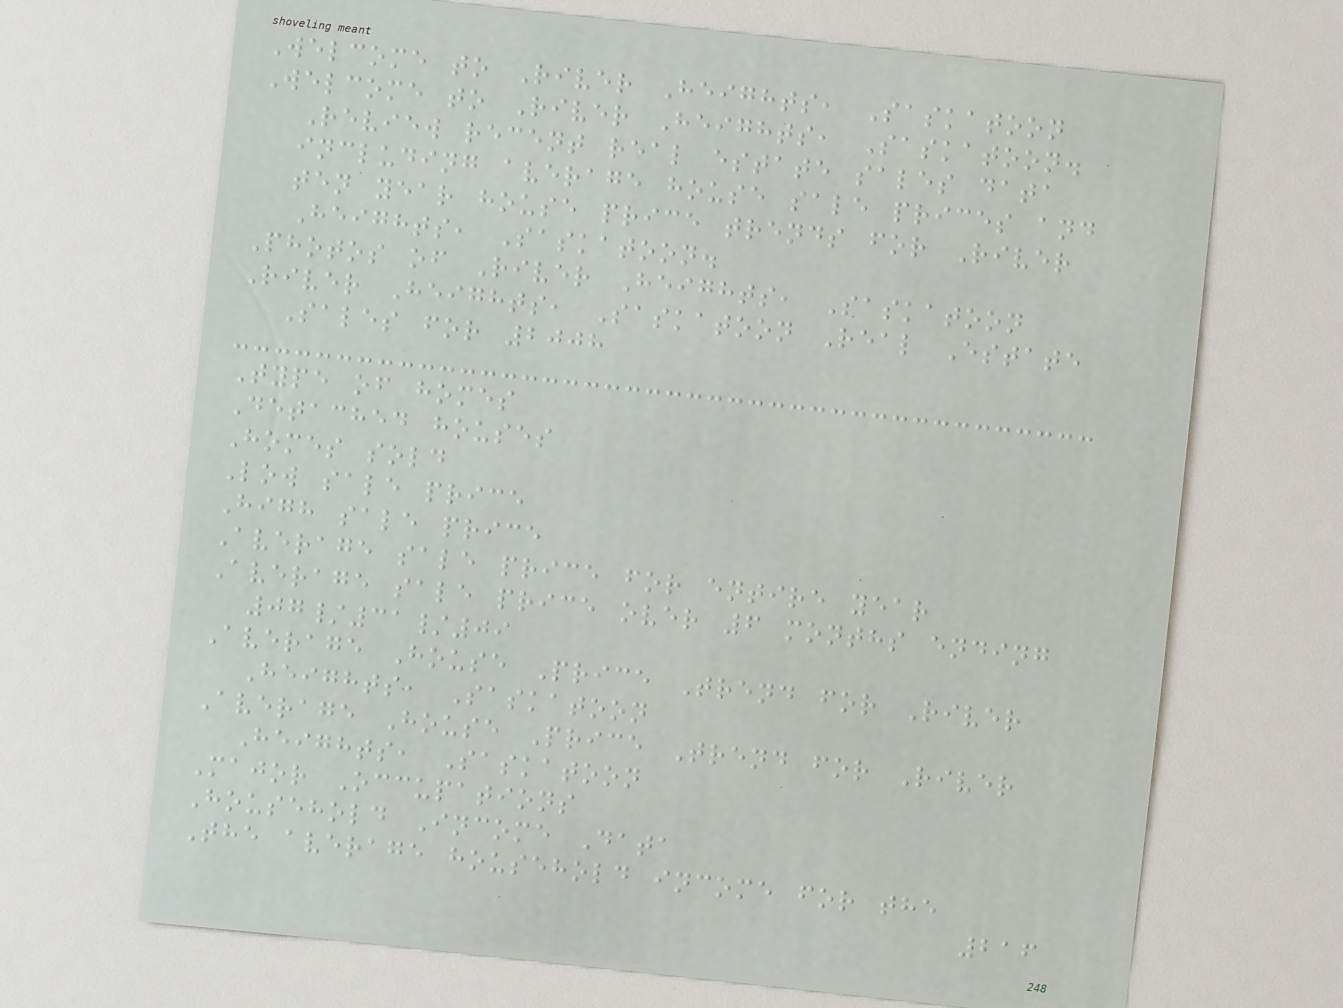Welcome to River Heights, Saskatoon
Welcome to River Heights, Saskatoon.
Review recent real estate sales data
including average house sale prices and
ten year house price trends for River
Heights, Saskatoon.
Photos of River Heights, Saskatoon
River Heights, Saskatoon Real Estate
Sales for 2008
Type of homes
Detached houses
Homes sold
Low sale price
High sale price
Average sale price for entire year
Average sale price over 6 months ending
07/31/09
Average House Price Trend for River
Heights, Saskatoon
Average House Price Trend for River
Heights, Saskatoon
Major Occupations
Household Income Data
The average household income for the
216
